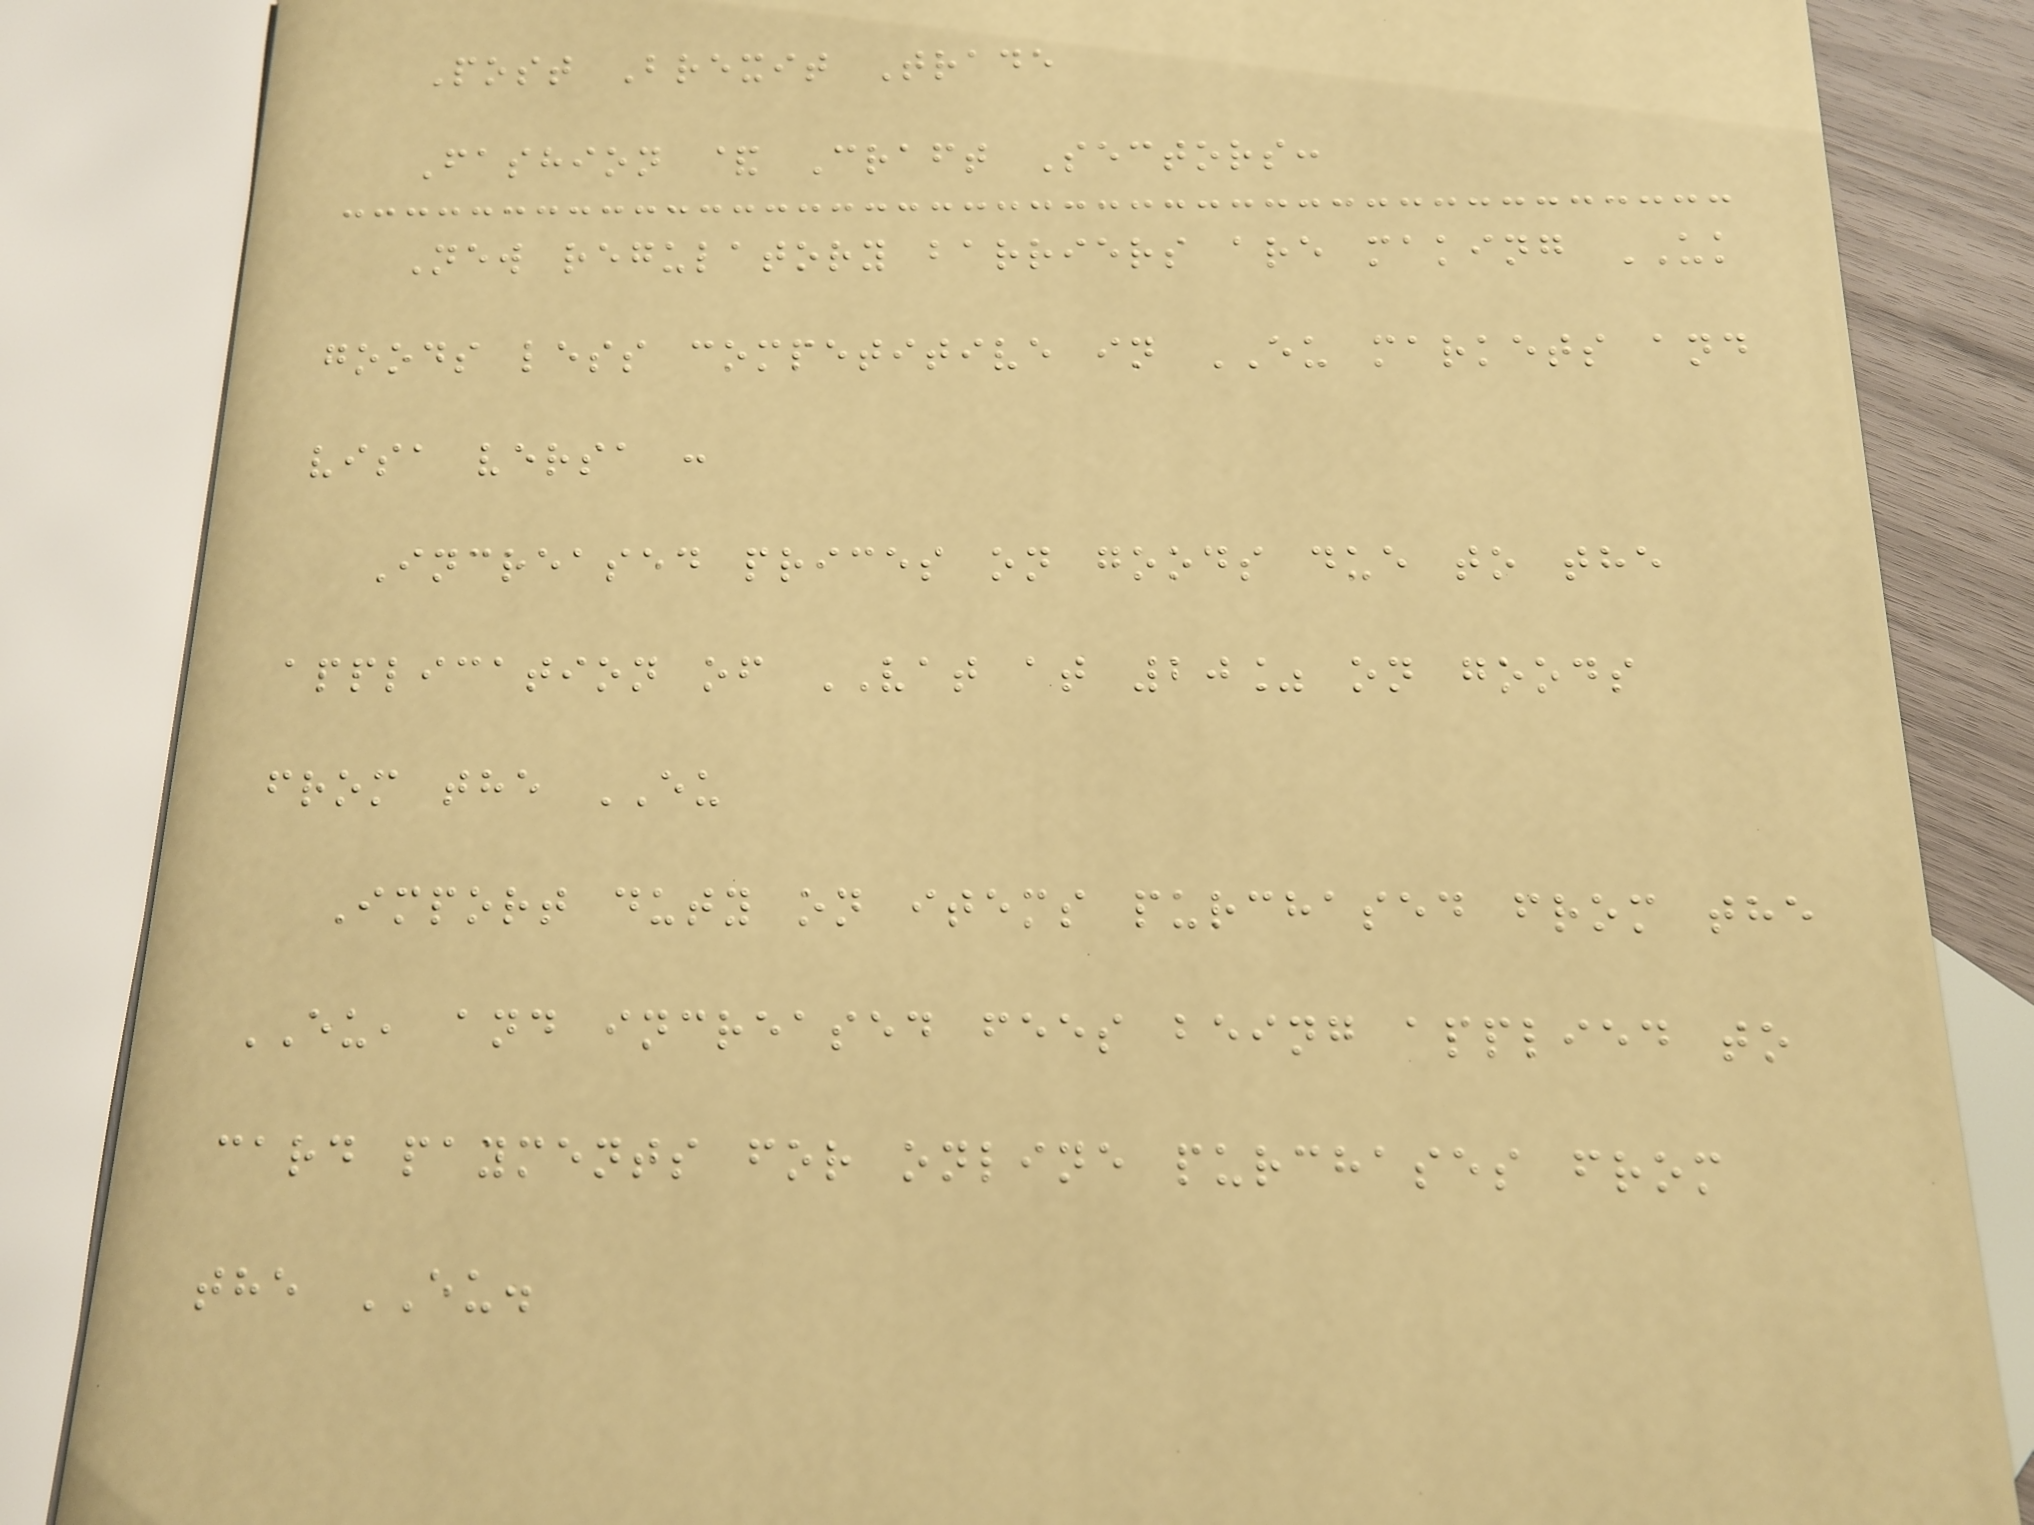Post Brexit Trade
Fashion & Craft Sectors:
New regulatory barriers are making UK
goods less competitive in EU markets and
visa versa :
Increased prices on goods due to the
application of VAT at 20% on goods
from the EU
Import duty on items purchased from the
EU, and increased fees being applied to
card payments for online purchases from
the EU.
